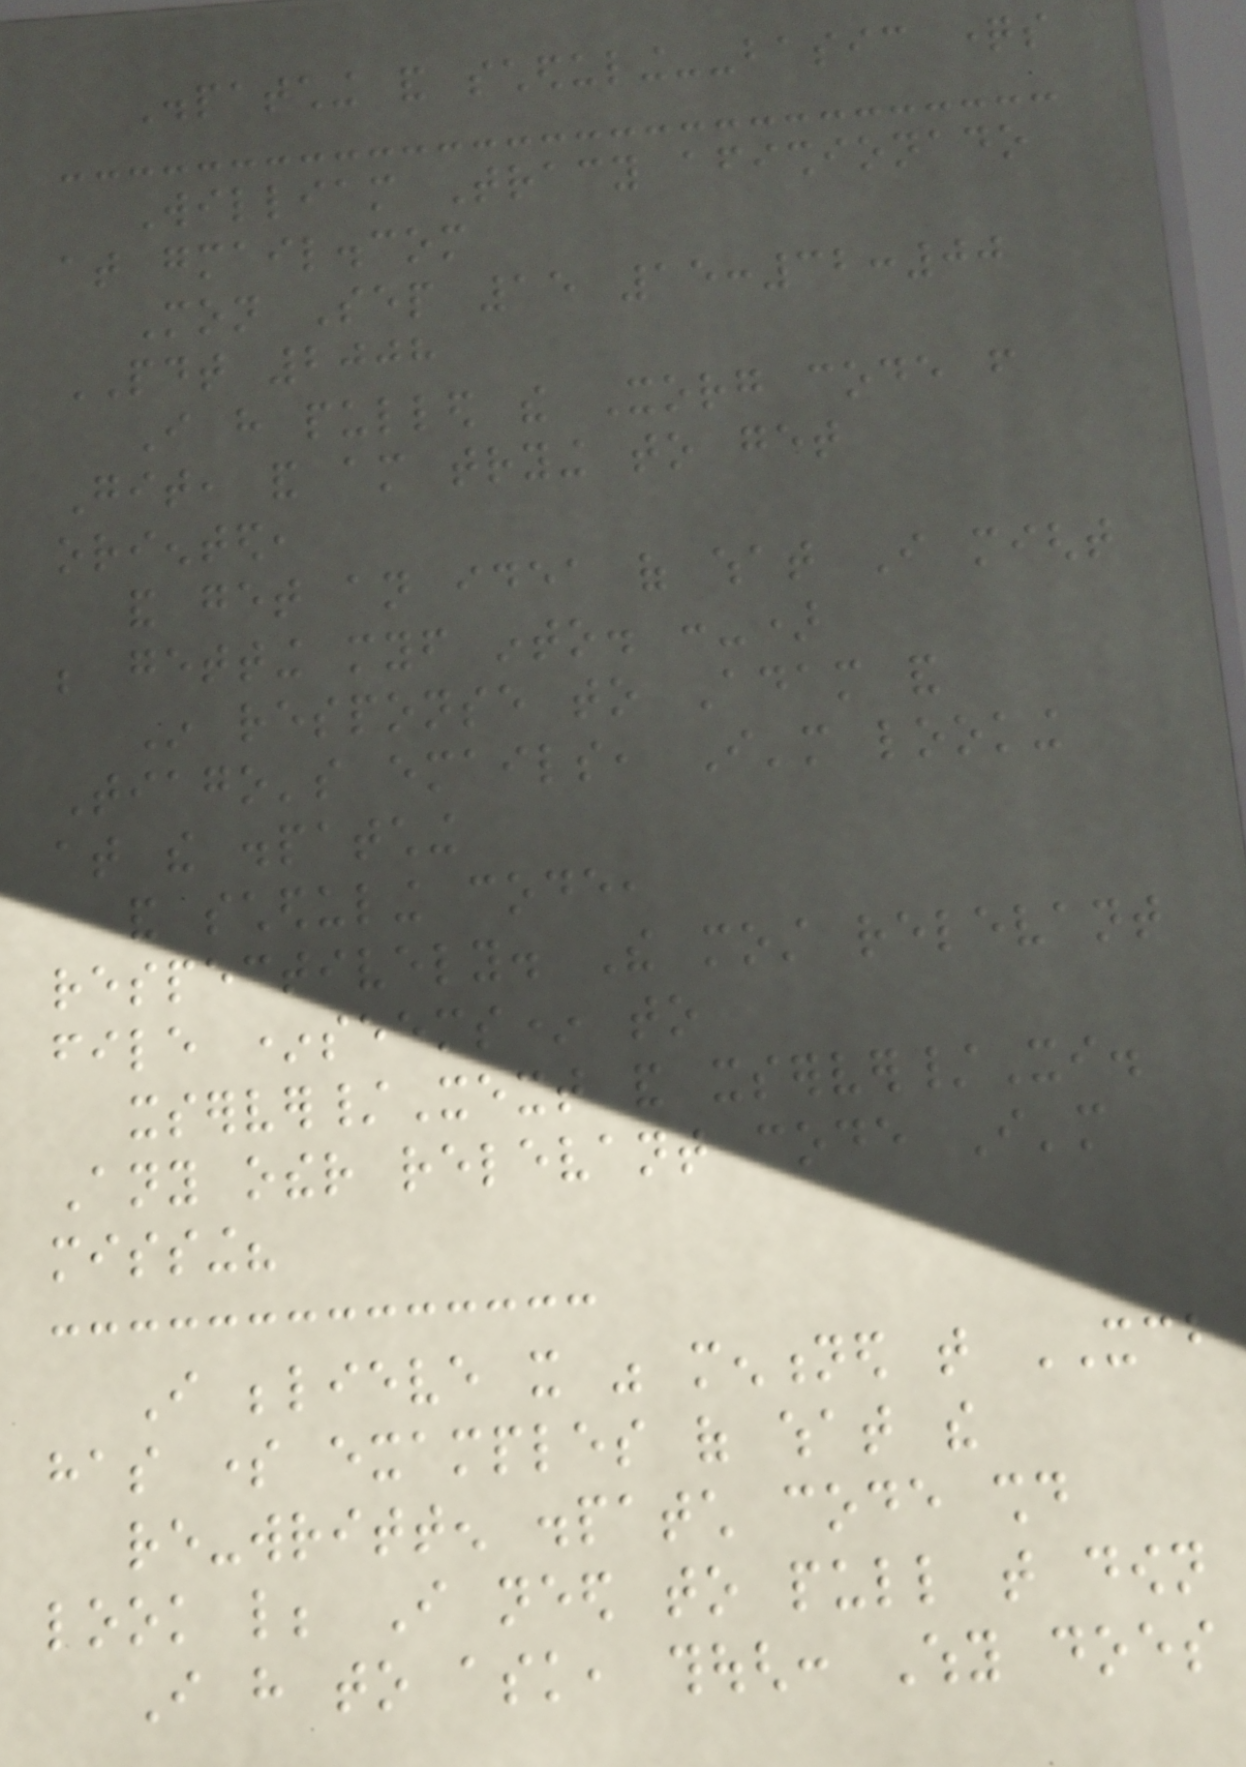Dispatching and scheduling--basic questions
William Tracy afishionado
at gmail.com
Mon Sep 15 15:32:00
PDT 2008
I have pulled the Xorg code from
Git, and am trying to get
oriented,
and get an idea of what I might
be getting myself into. :-)
In response to Adam and
Tiago's emails, I'm looking
at the dispatching
and scheduling code,
respectively. The most relevant
file *seems* to
xserver/Xext and xserver/Xi.
Any other relevant code I'm
missing?
I believe it was mentioned that XCB
has some examples of what the
re-written dispatch code should
look like; I need to pull that down
I have to ask, though: Why does
